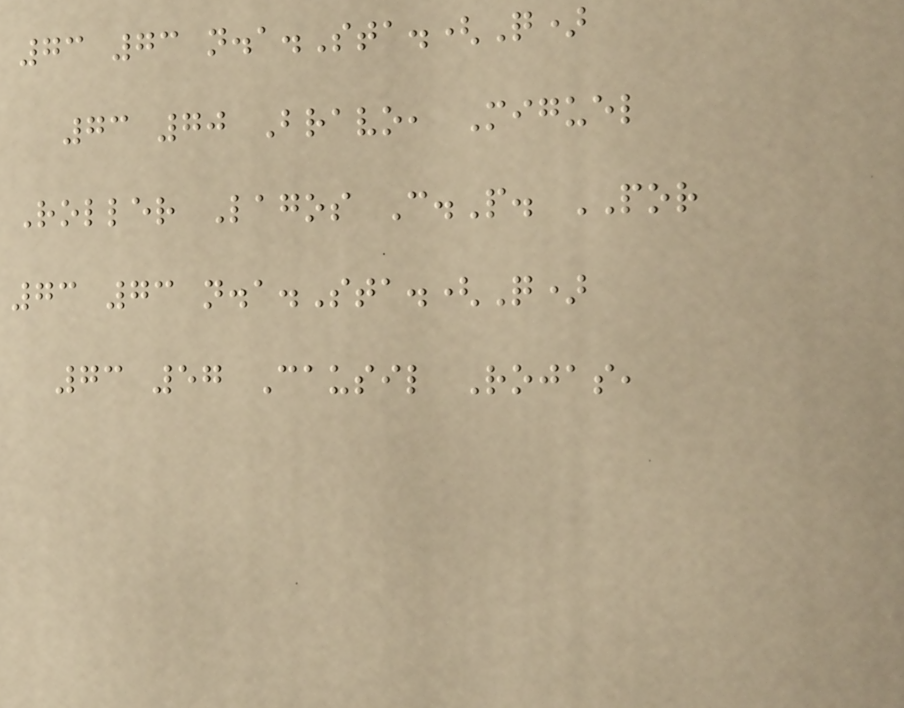73 73 n.a.Sta.(Q)
73 70 Bravo, Miguel
Roller Lagos C.P. POR
73 73 n.a.Sta.(Q)
73 57 Causil Rojas,
